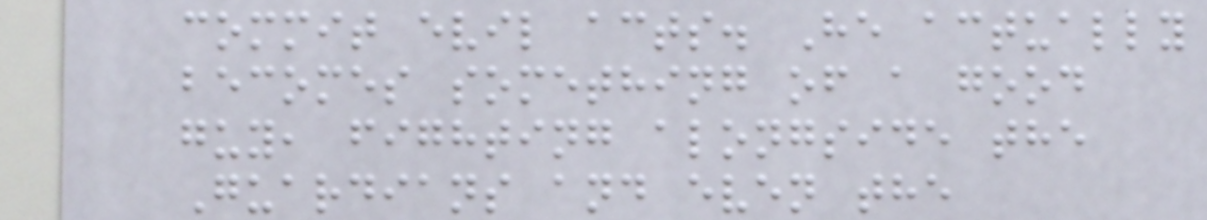commit evil acts. He actually
becomes something of a good
guy, fighting alongside the
Guardians and even the
